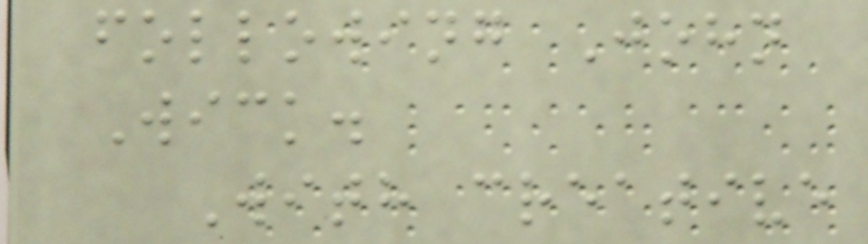following John
Wick.
With creative
